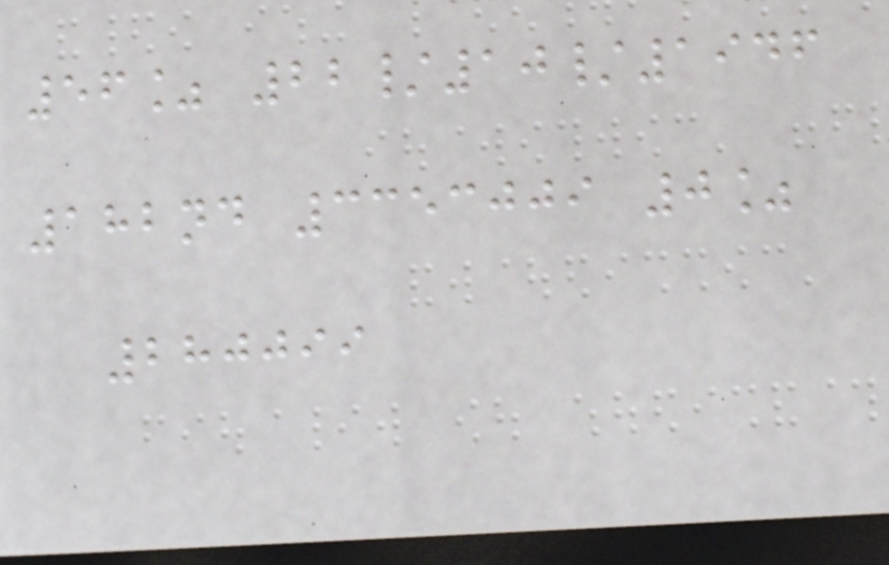56% 22/10/1946
182nd 3353009 0%
280099
